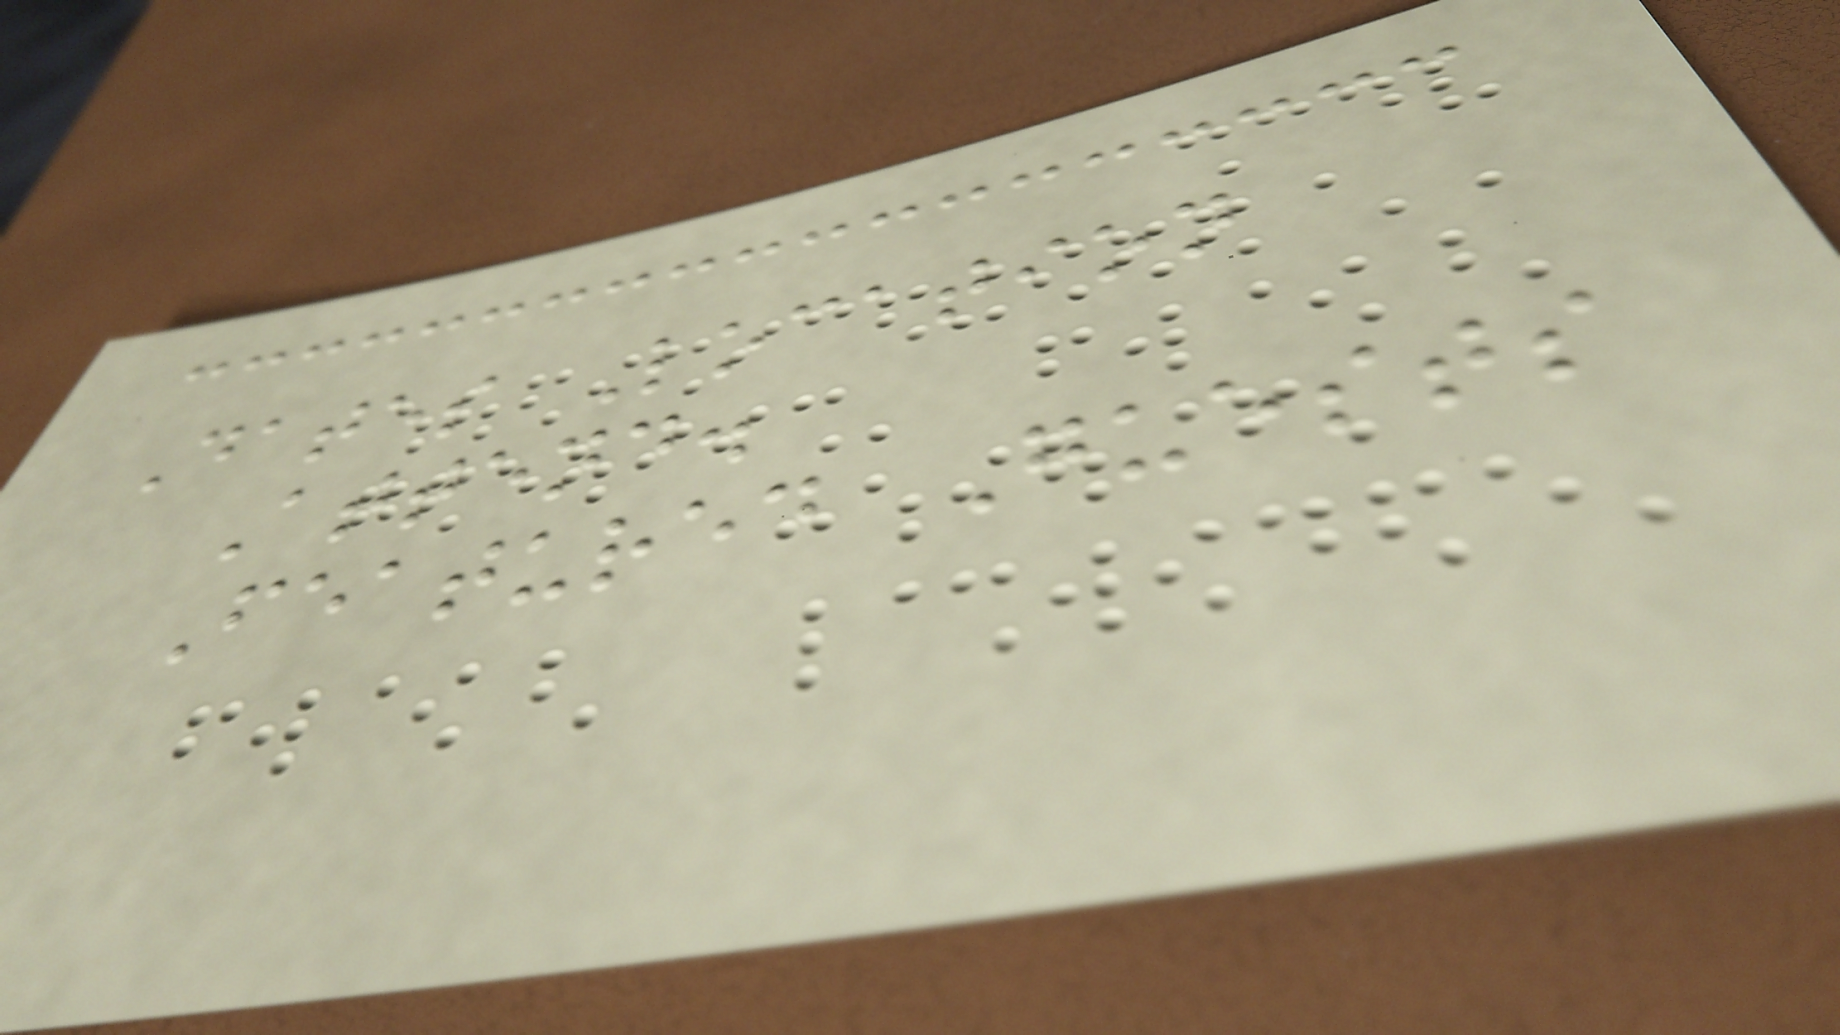Dates Location
Attend.
Featured Guests
